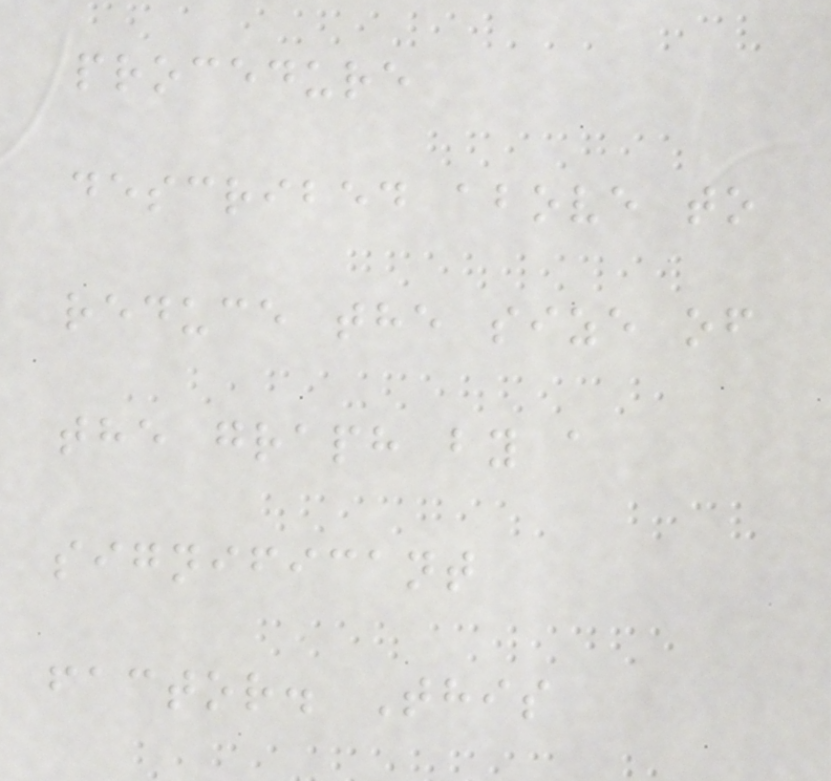procedure
described above to
reduce the size of
the graph by a
significant
factor. This
